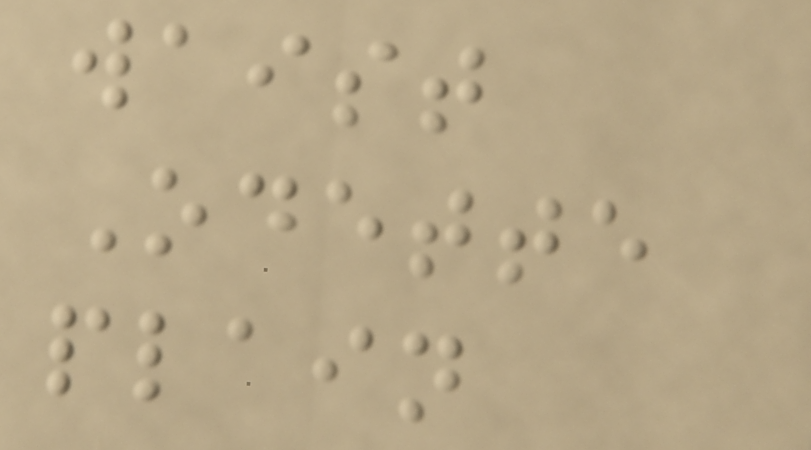waist
Odette
plain
